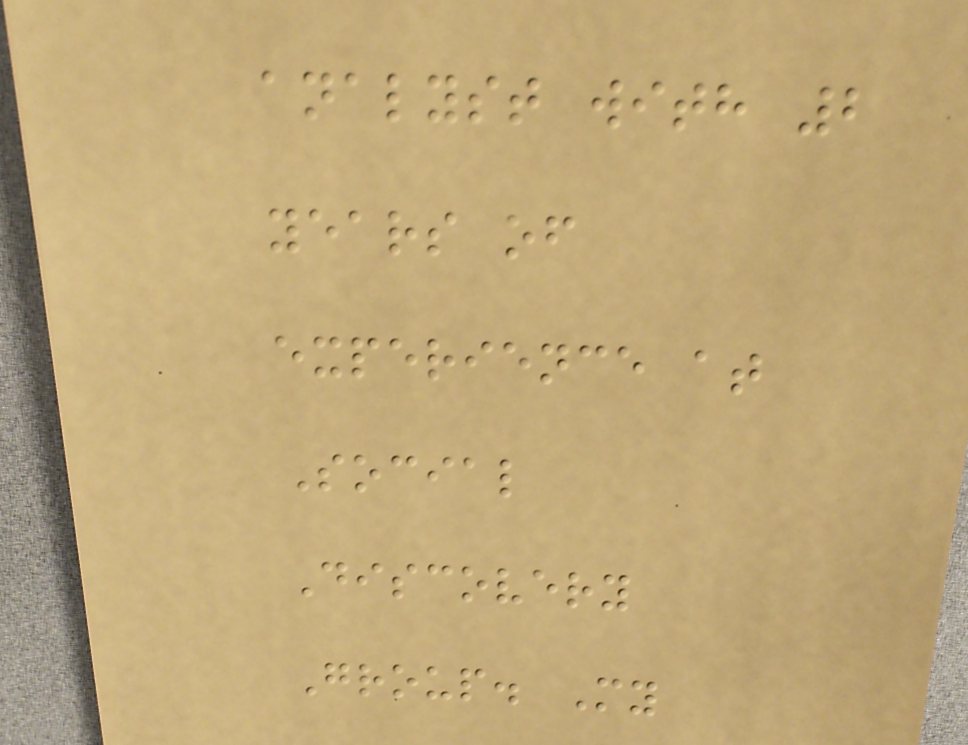analyst with 2
years of
experience at
Social
Discovery
Group. My
